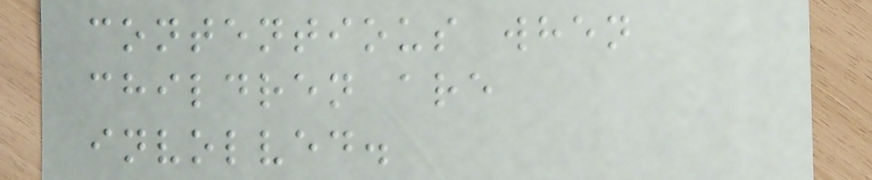contentious when
children are
involved.
